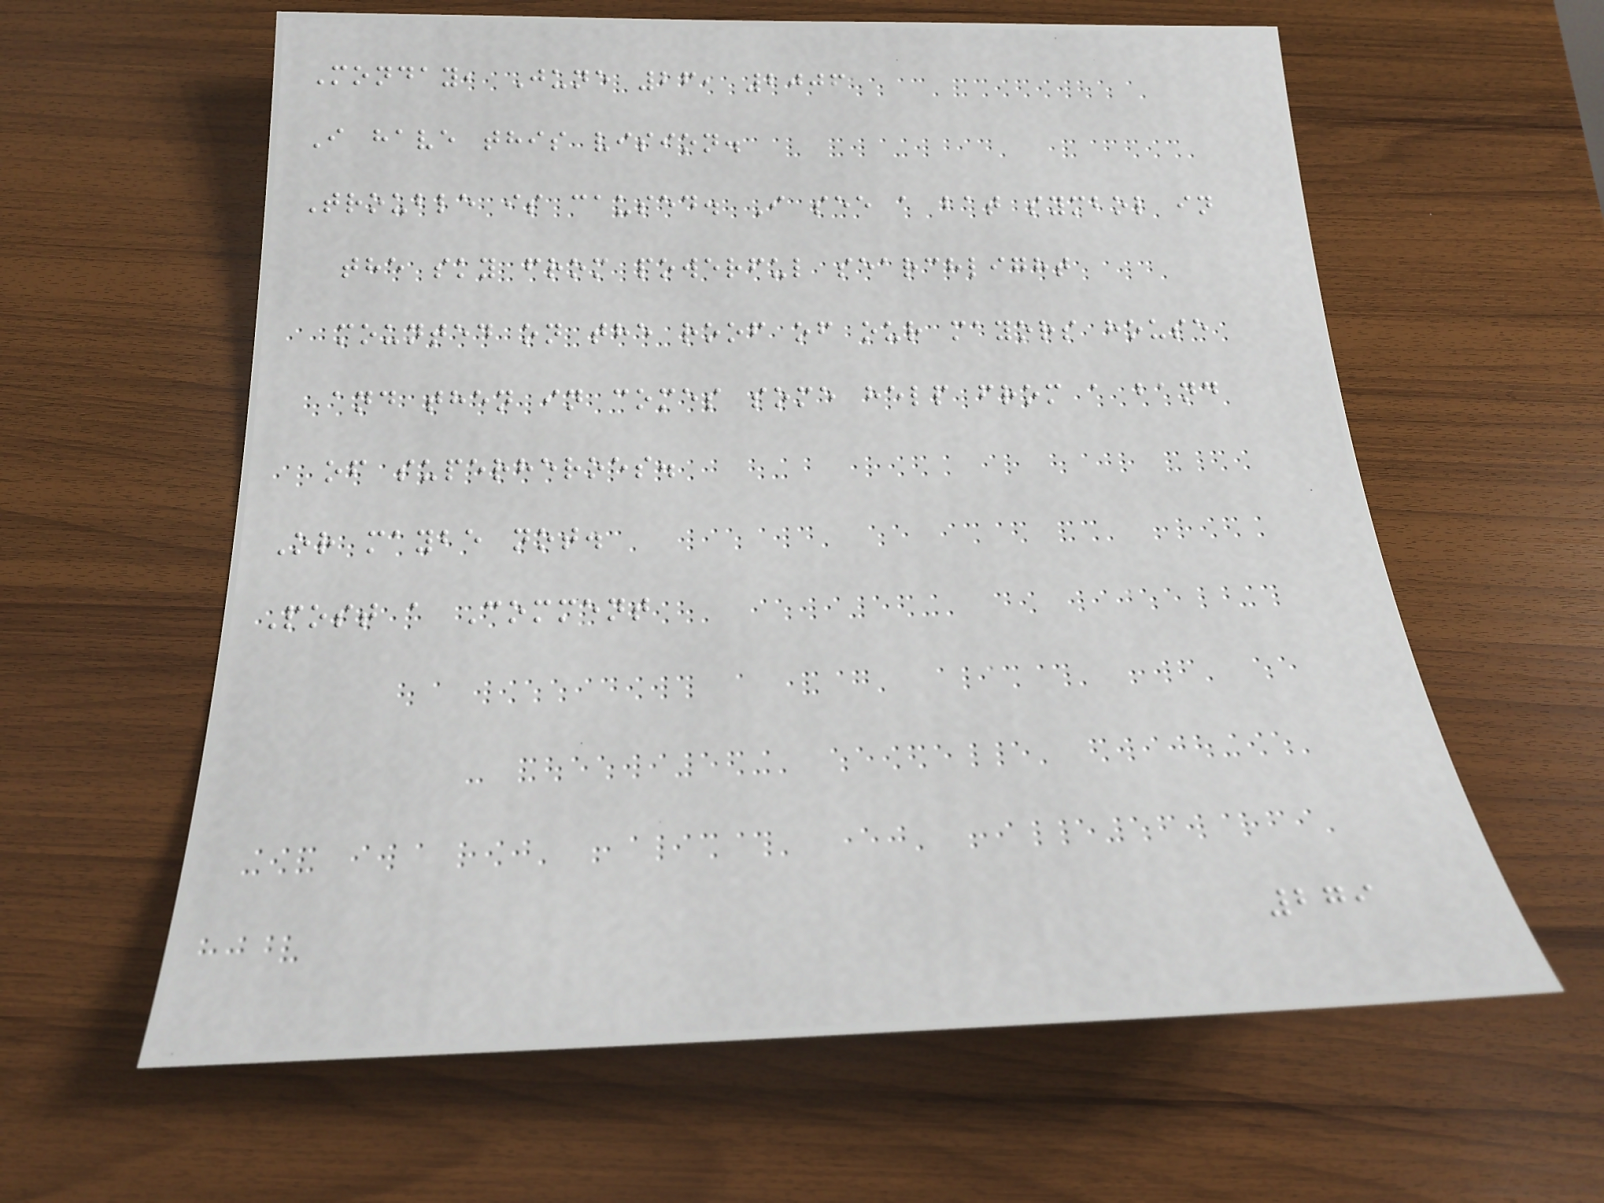Monday, June 26, 2006
I have this vision.
Trouble is caused. I see a bat symbol in
the sky from powerful searchlight
mounted on the roof of our mayors house
and then in comes some help from a band
of superheroes.
Or maybe not.
Post a Comment
279
